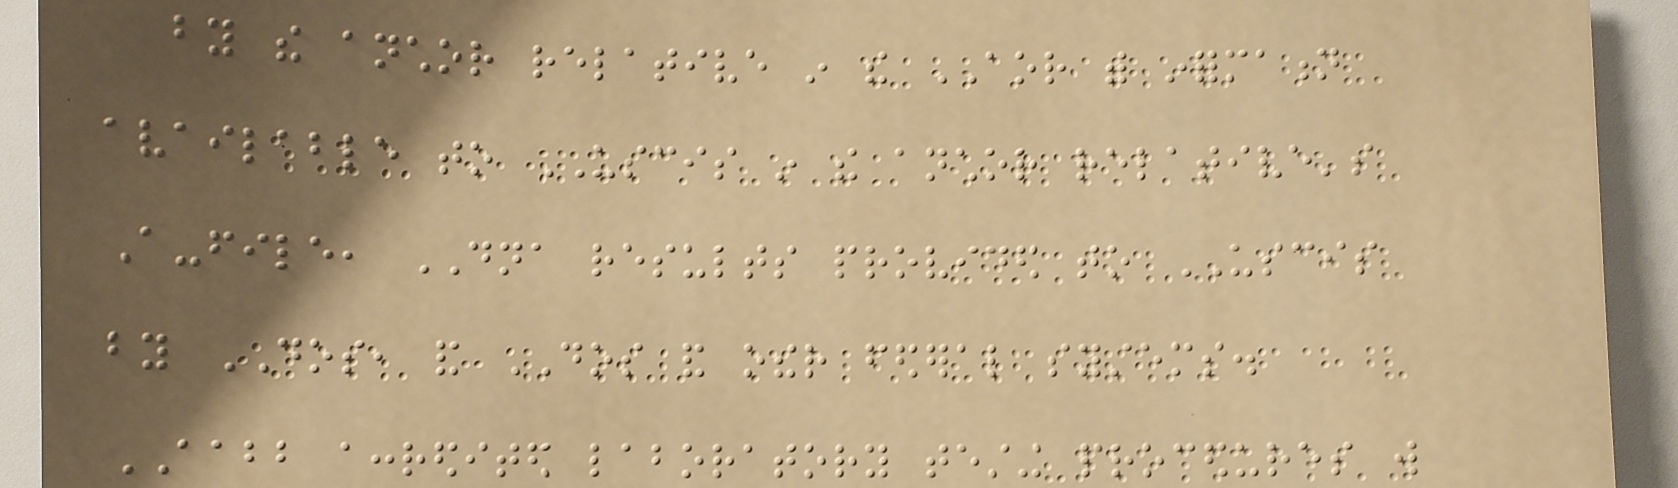by the anchor relative in the AOR with information
available to USCIS in the anchor relative's
A-file, DNA results provided to USCIS
by DOS, and DOS and other federal systems.
AABB accredited laboratory testing procedures will
